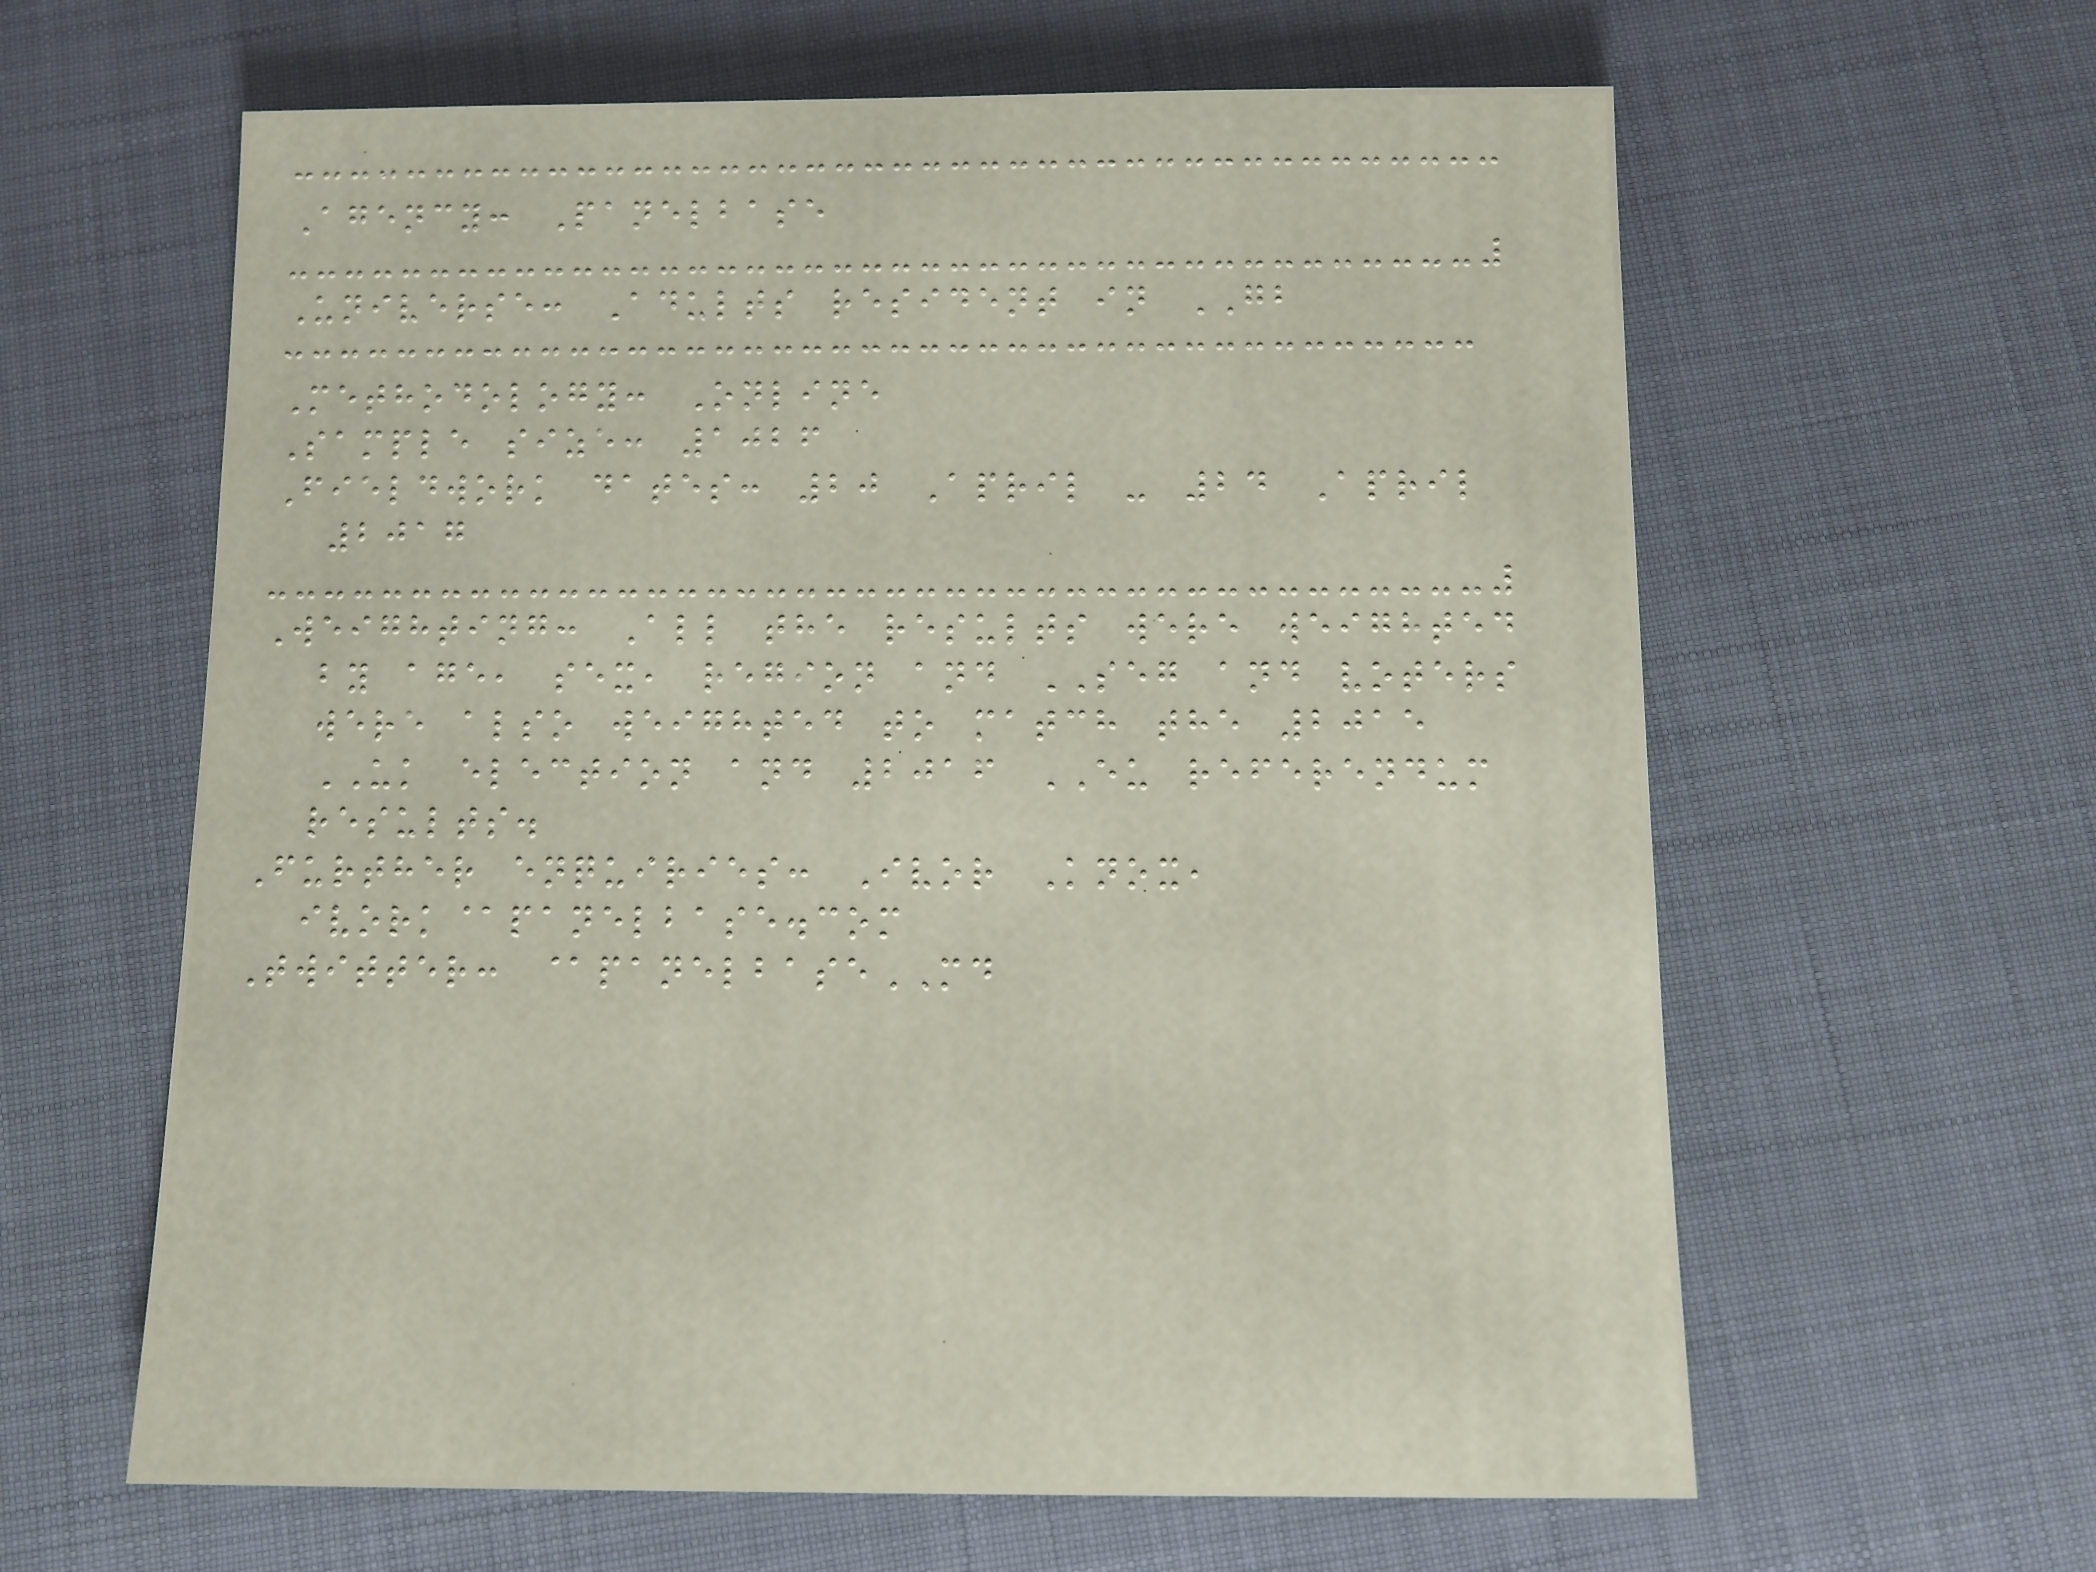Agency: Panelbase
Universe: Adults resident in GB
Methodology: Online
Sample size: 1026
Fieldwork dates: 20 April - 24 April
2017
Weighting: All the results were weighted
by age, sex, region and SEG and voters
were also weighted to match the 2015
UK election and 2016 EU referendum
results.
Further enquiries: Ivor Knox,
ivork@panelbase.com
Twitter: @panelbaseMD
